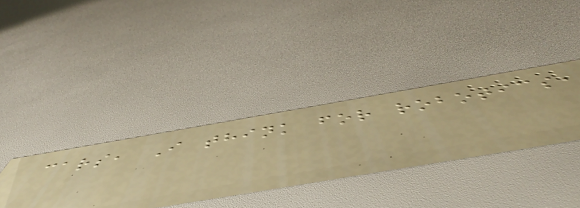cars, I think for robotics,
